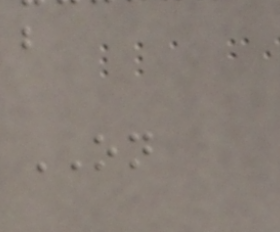b
ON
